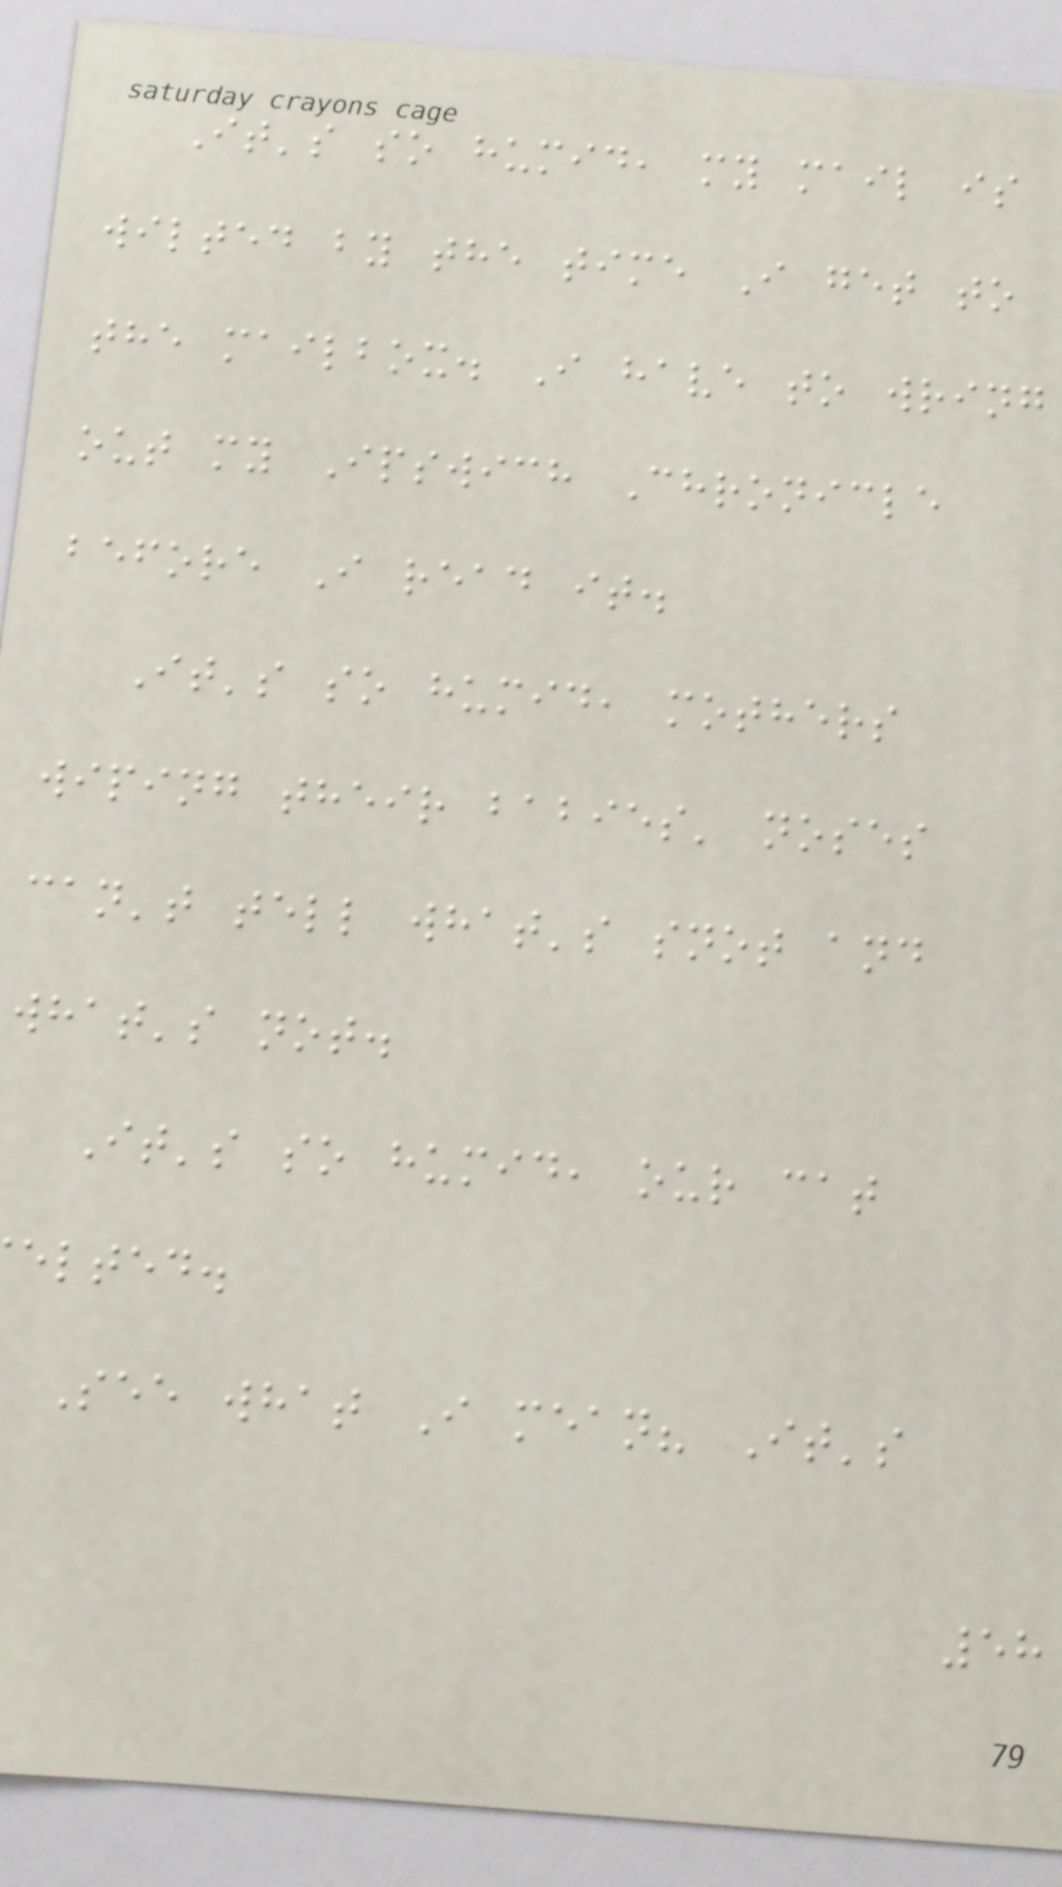It's so humid, my mail is
wilted by the time I get to
the mailbox. I have to wring
out my Ipswich Chronicle
before I read it.
It's so humid, mothers
wiping their babies' noses
can't tell what's snot and
what's not.
It's so humid, our cat
elted.
See what I mean? It's
58
